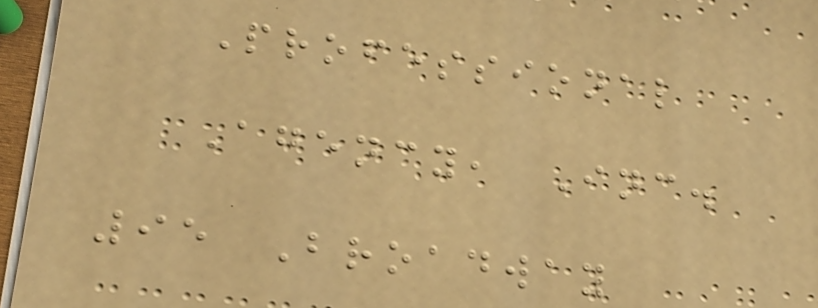Professional
Agency, Inc.
95 Broadway
